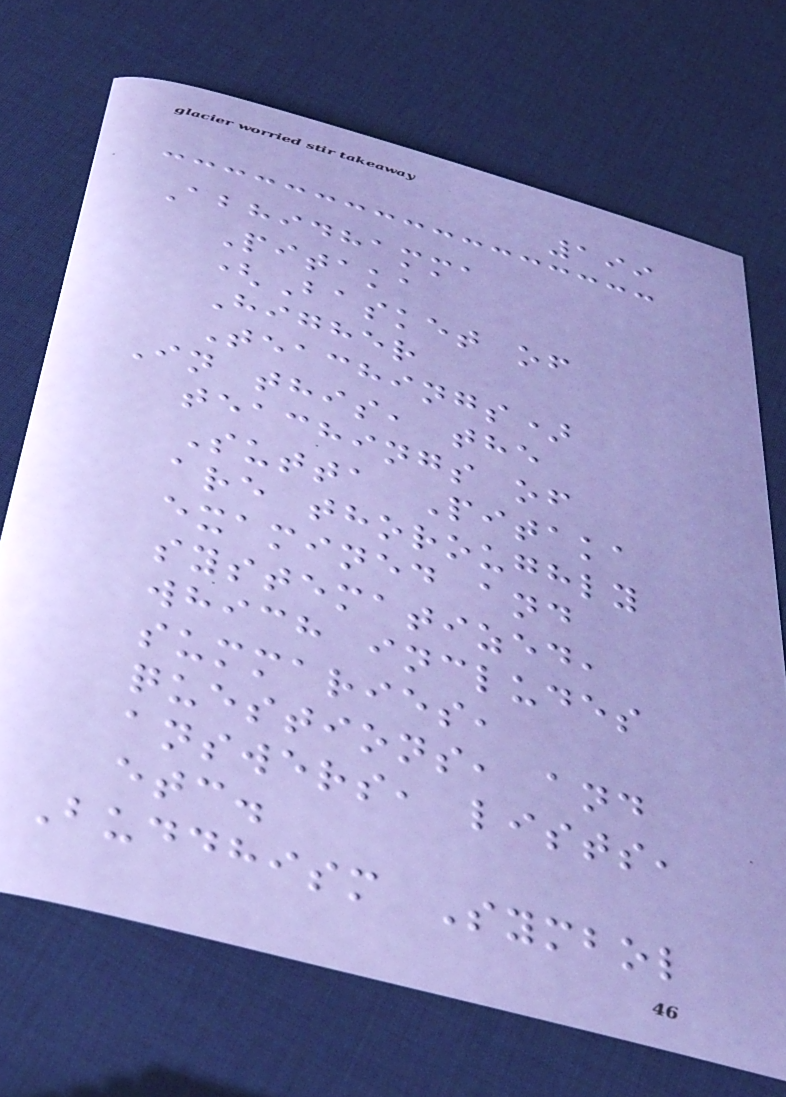199
Abhidhamma
Pitaka
(Basket of
Higher
Teachings)
In this, the
teachings of
Sutta Pitaka
are thoroughly
examined and
systematized,
which includes
summaries,
questions, and
answers, lists,
etc.
Buddhism Symbol
